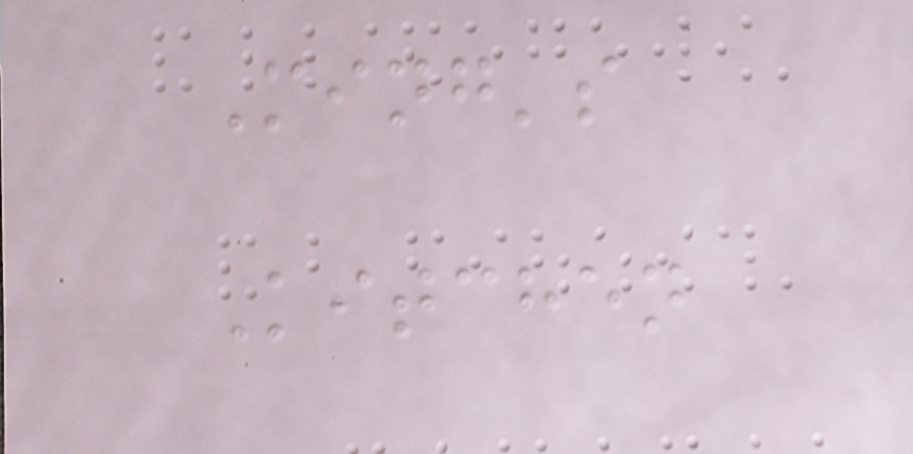Ming's
Kitchen
